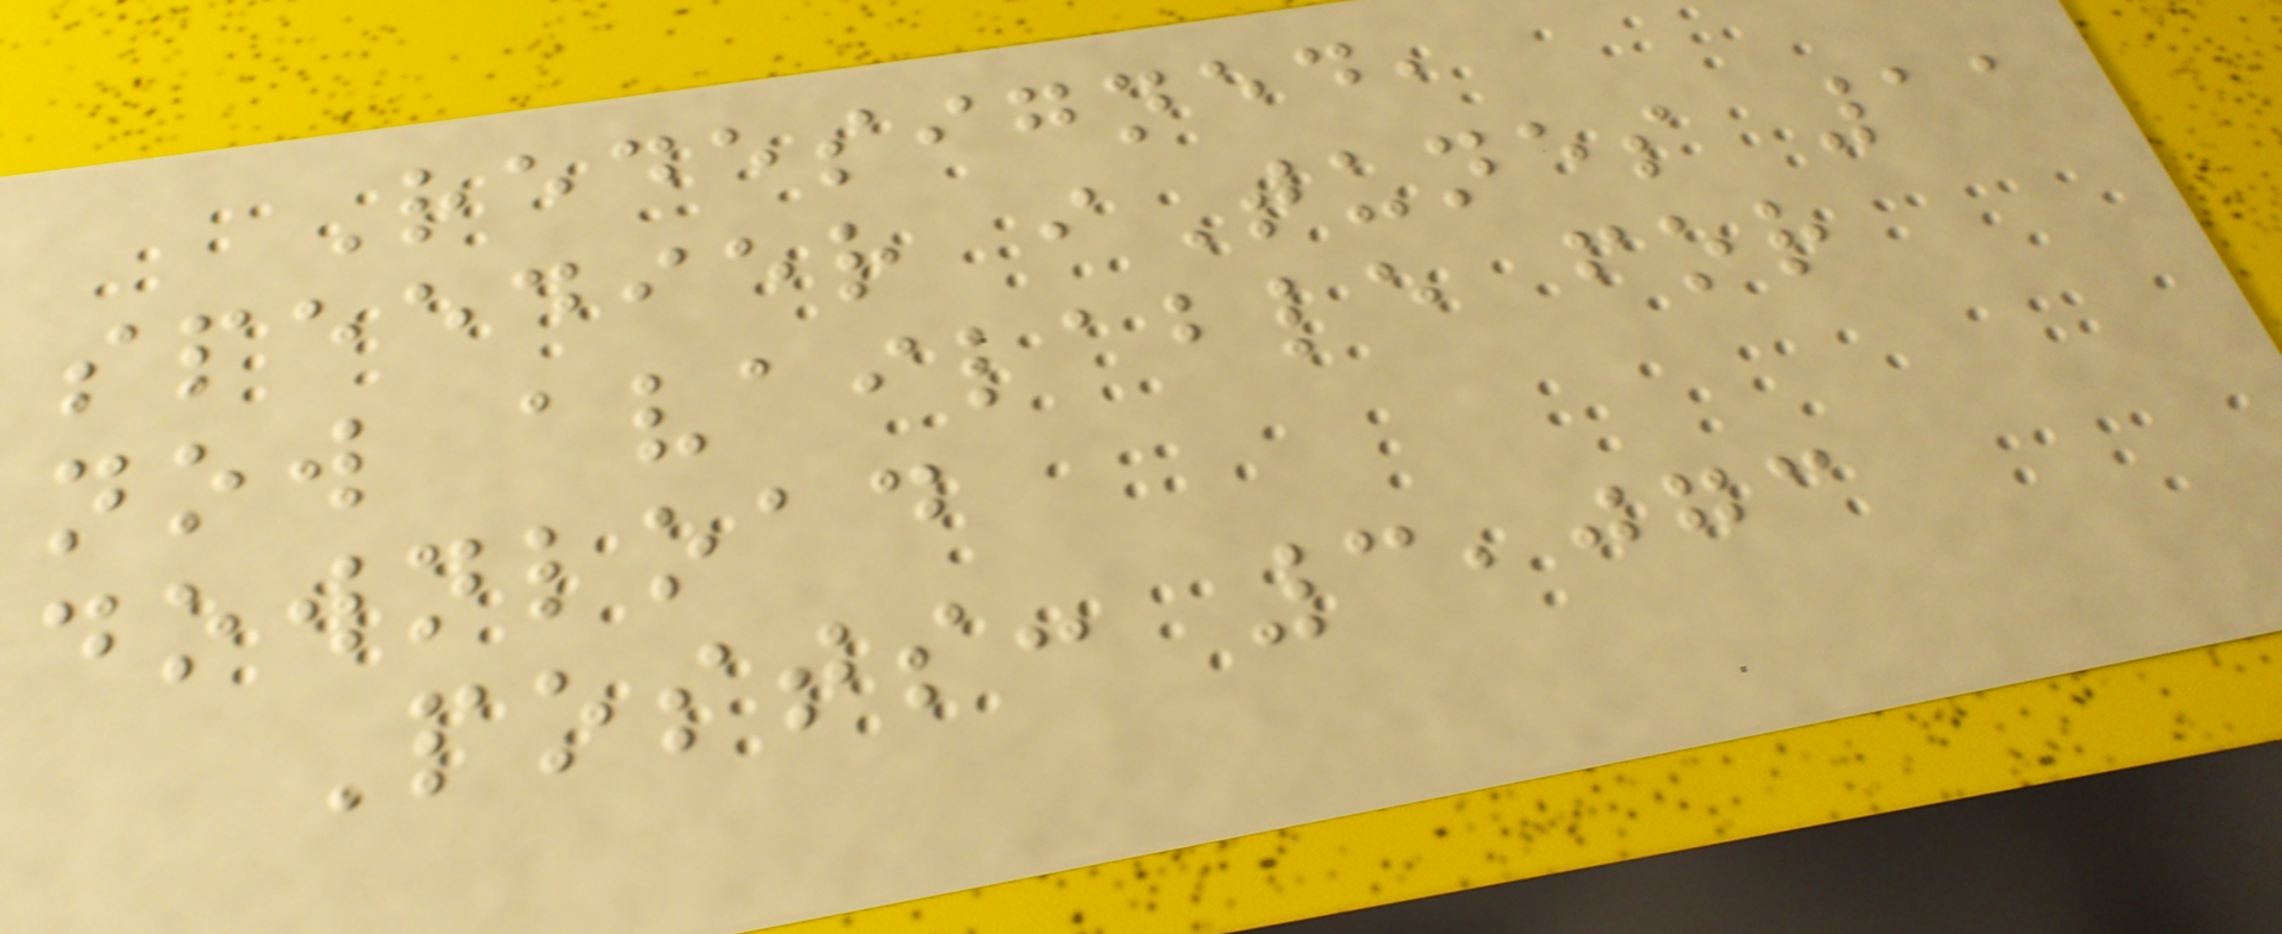Redesigned,
speedier iTunes 11
now available for
download
Posts: 3,073
